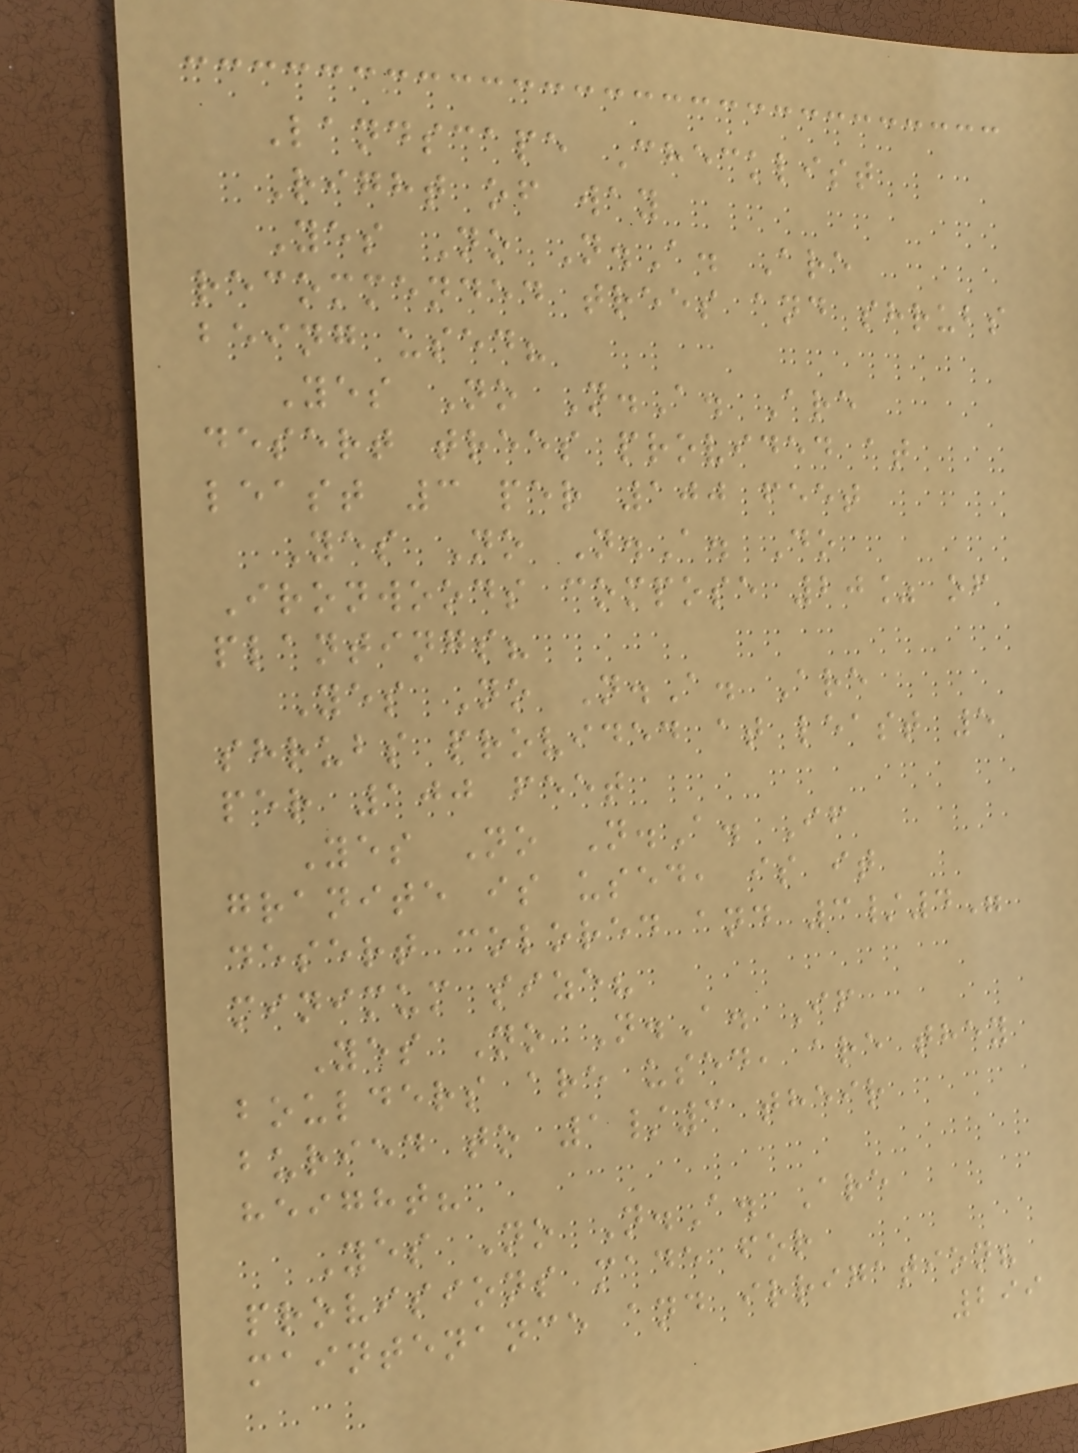Landscape Checklist
Right of way
Yes No N.A. Are
recommended trees and shrubs
being used?
Yes No N.A. Are
desert trees provided at
least 3 per 100 feet
Yes No N.A. Do
Ironwoods compose 20% of
plantings?
Yes No N.A. Are
shrubs provided at least 5
per 100 feet
Yes No N.A. If
granite is used, is it
desert colored and 3/4"
minimum size?
Yes No N.A. If
boulders are used, are they
buried to 1/3 their
height?
Yes No N.A. Are
provisions made for
maintenance and irrigation?
299
